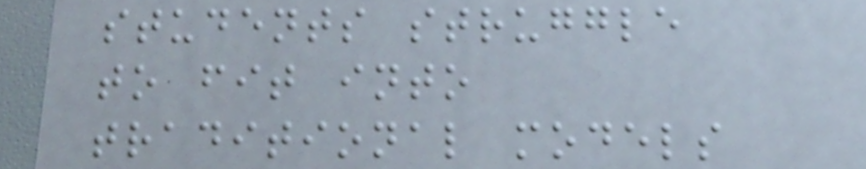students struggle
to fit into
traditional models
